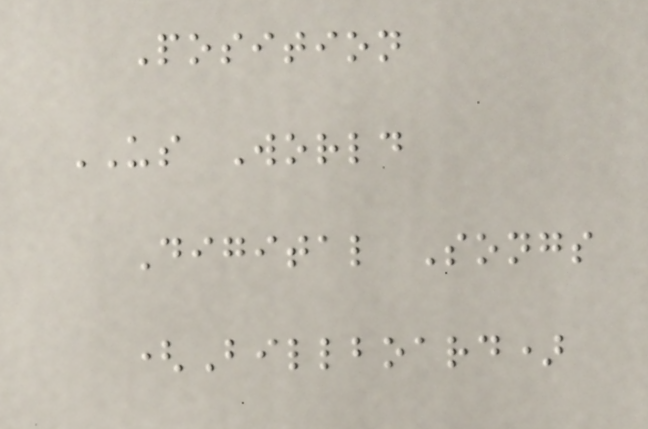Position
US World
Digital Songs
(Billboard)
